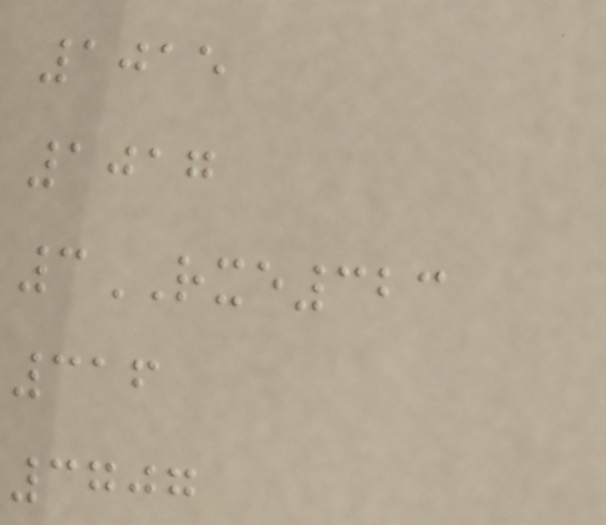1015
1017
3RXE323
316
3707
